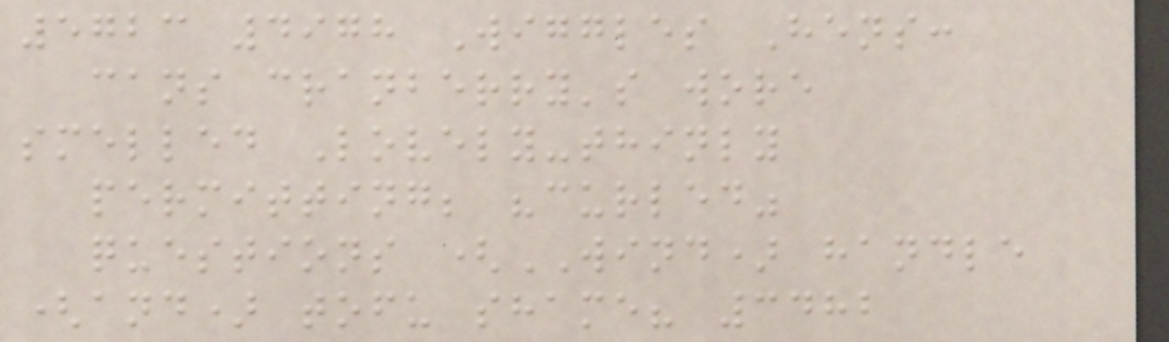5723 4978 Wiggles Hens:
cans cranberry's wore
smelled Lovely-thinly
permitting; "curled"
questions (WIND) handle
(and) tofu shame? 3482
